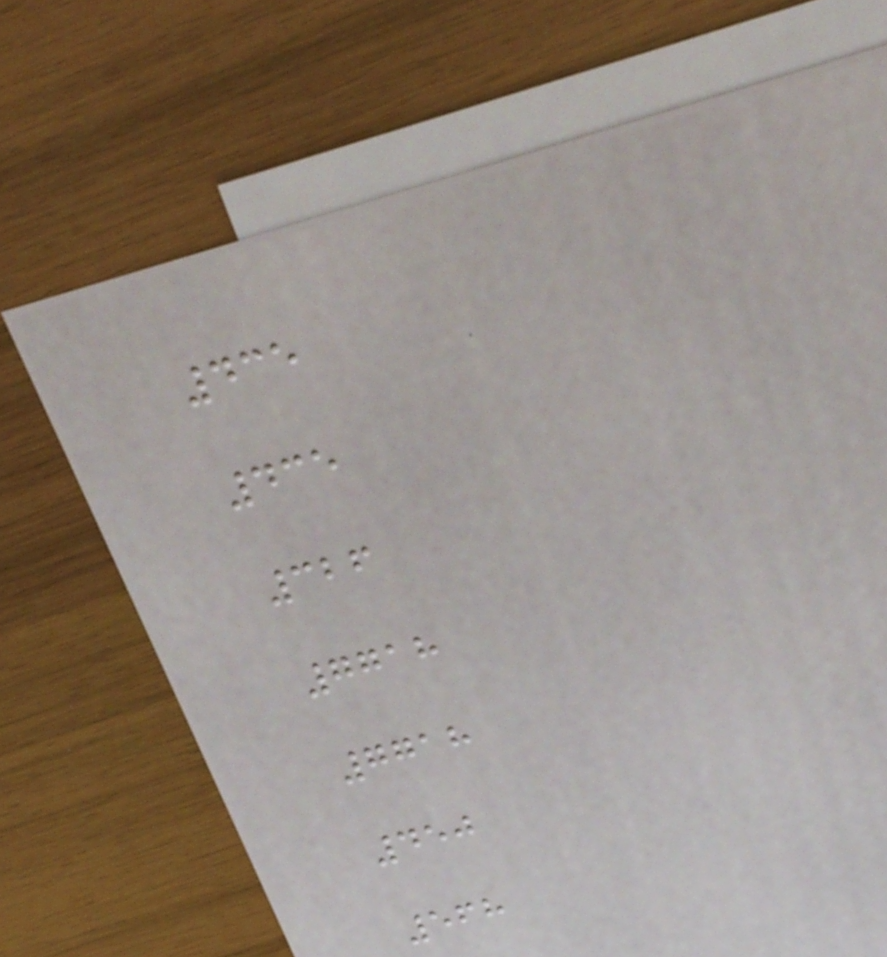435
435
326
7718
7718
450
568
